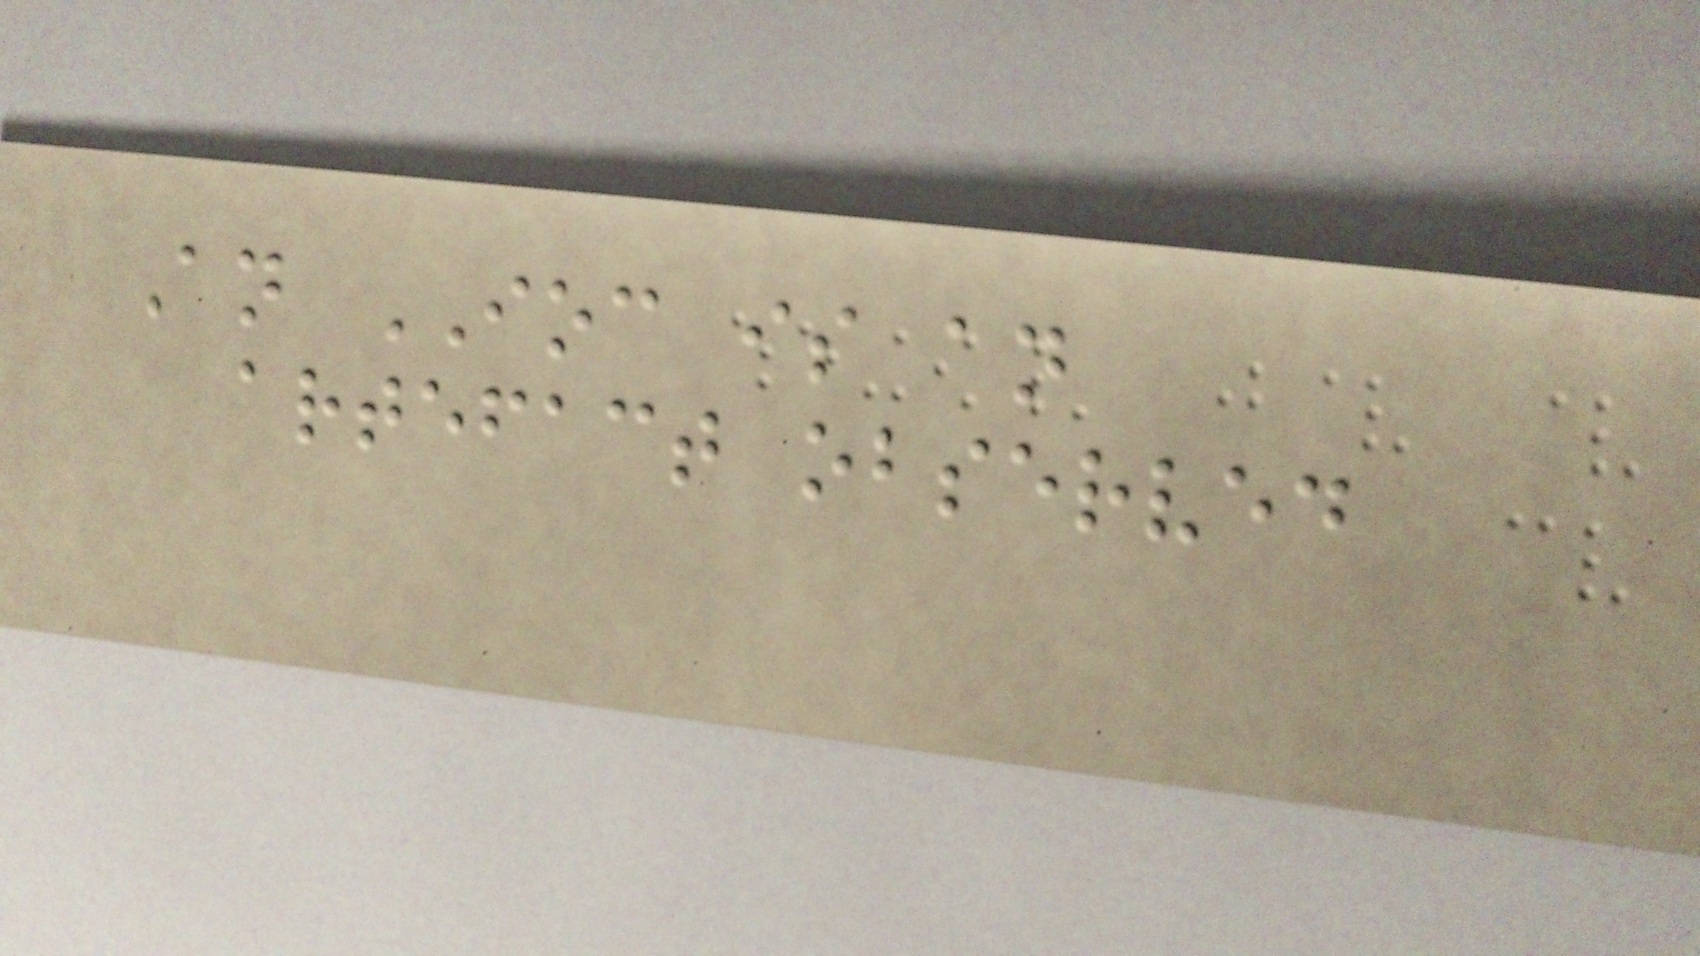An IOC is an
artefact observed
